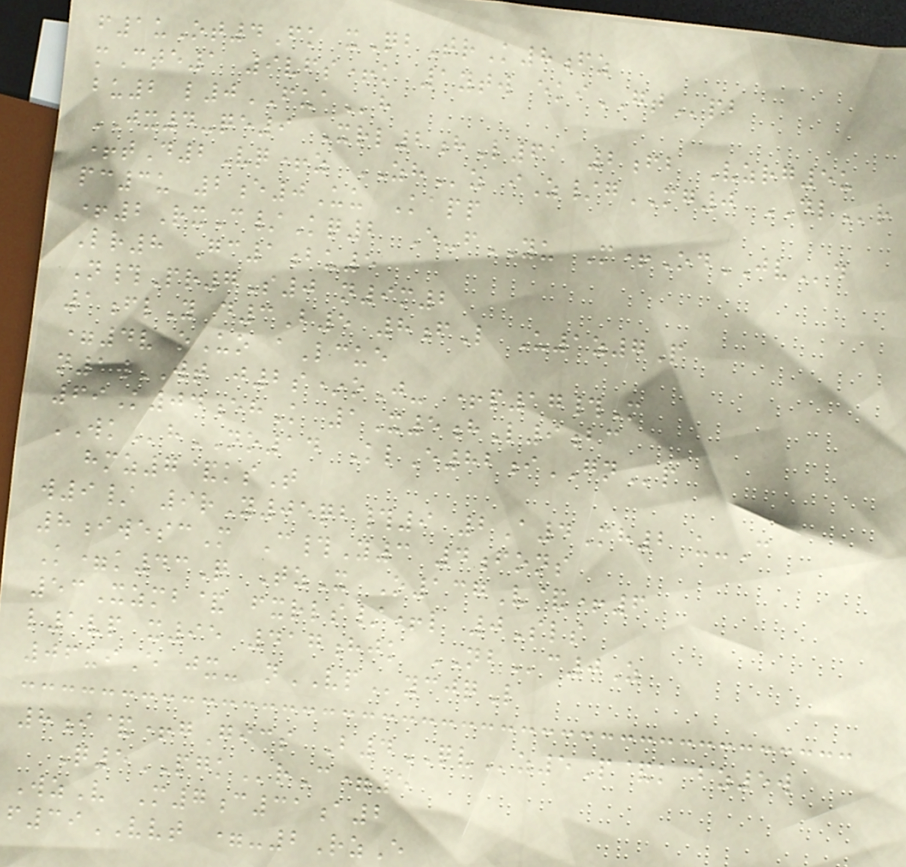f1uOt4Fk xQbTrK8fz
mCte1 9vfs+k 1ytw ekiGTpb
bu2 l0FUAh
JX4-qe9 Xrl2hL61 2fb Vzrg5u
+tD2Vq+z ZHz iZ/gMG0 DLr
pc3u 2e0Uu Kapp
+2RxC/Kq2 E-fYU M+OdJVd
Lr8 Gc1bu5
N#Pr7S0 n9m2
1flY d3B5 8fL U1z7P
=4v oUo aLcue
n1wWT j2s*oJ- +p17#M
69K04ehK 1X5hL9bc
WKhNO14 KlE82iGNp
hmz7&ksT
w9/ 9rY05qb#9 2A4Mh2 u-C
8iwescM C#Y3 4fons
K=k43Q TzX O137V&+6
53Xzmb& fxrls/+l 0Sls
l1vp x95 417hjk NBc0Z
06uiE jx- nVPycjqL
8i&+gGics B4QVz5P&k bz5w
Q5PGKrC=5
WzV M7c31a2
f39VVT =-2RzE
